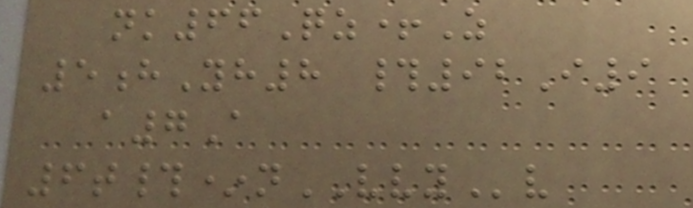nk66Qz+Z
5hYh8 #92I9
a7A
6t#*nVVYv
